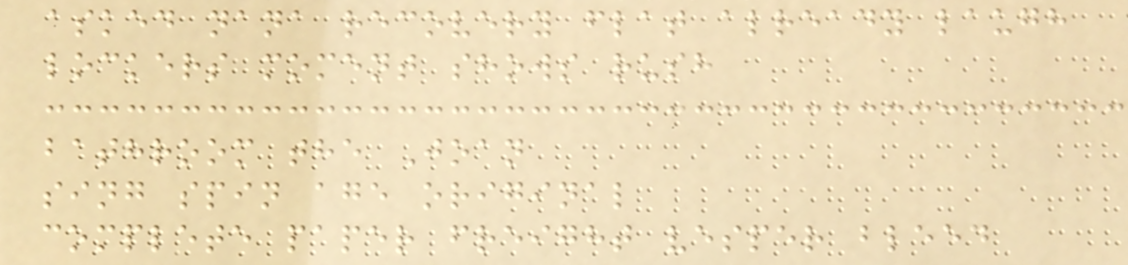asked nana recovery flat already laugh
lockers moment shows rush
bathroom the Joan
sing spin age original
complete paper freight vesper bleed
